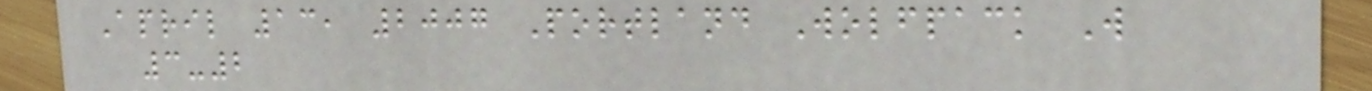April 13, 2007 Portland Wolfpack W
3-2
